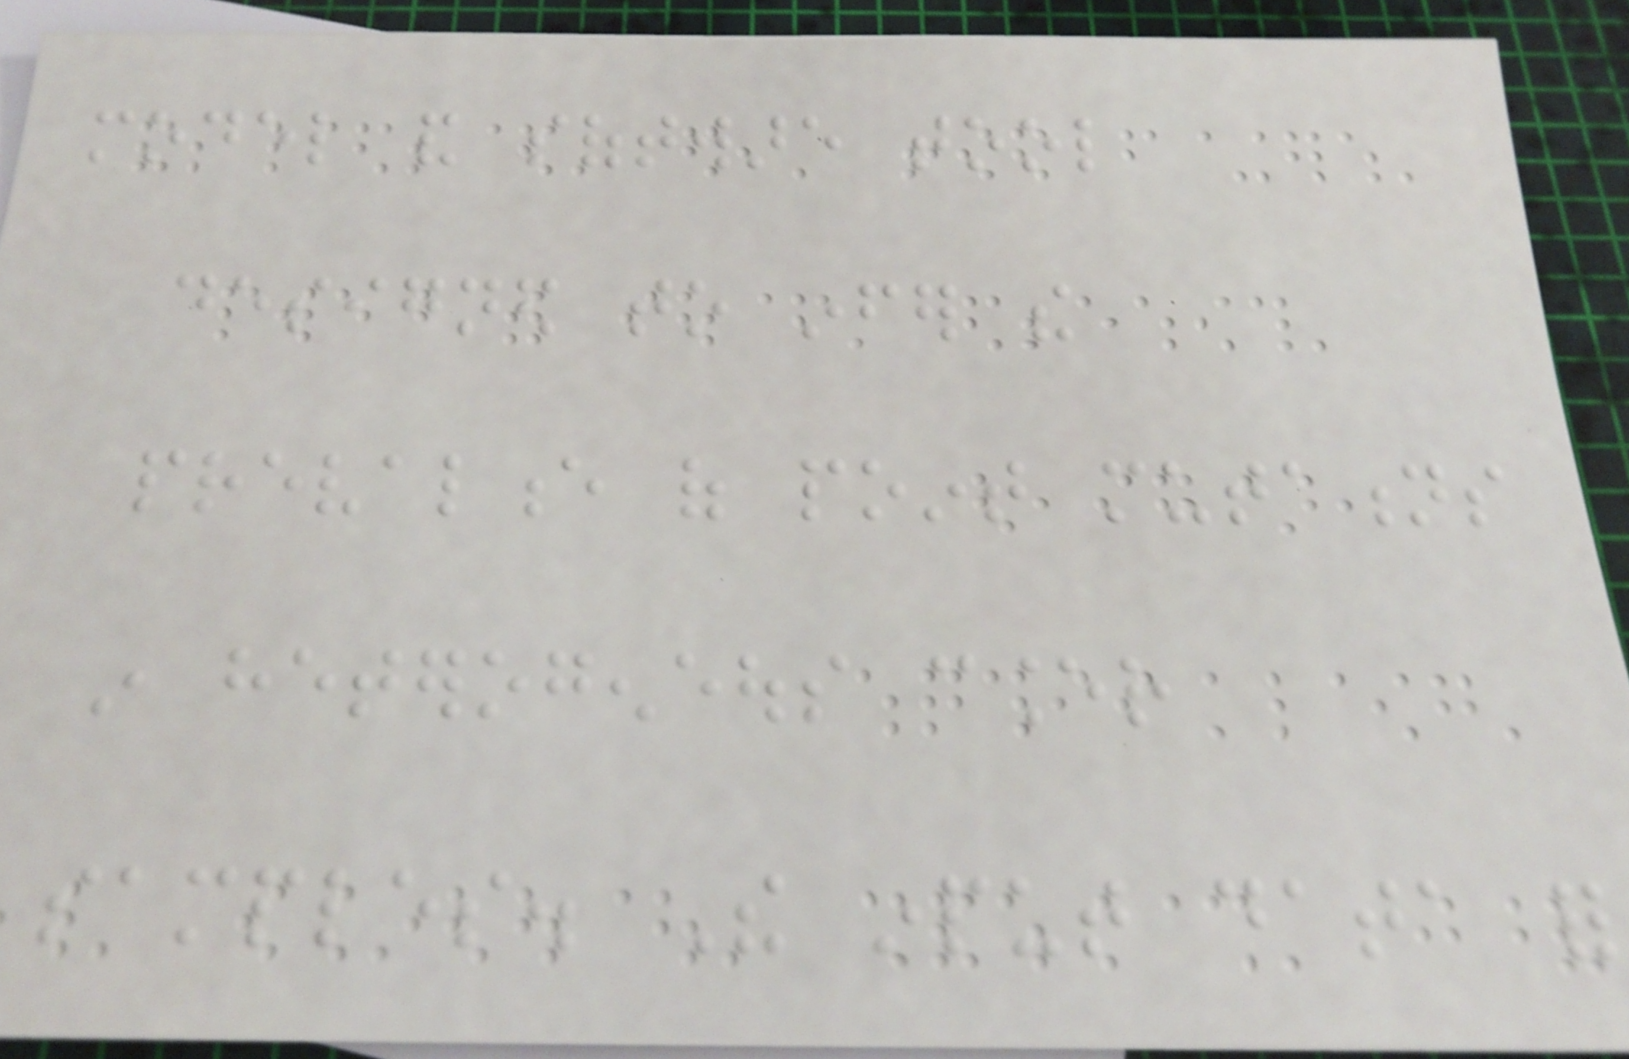model and software tool
designed to infer the
prevalence of point mutations
in heterogeneous cancer
samples. The input data for
